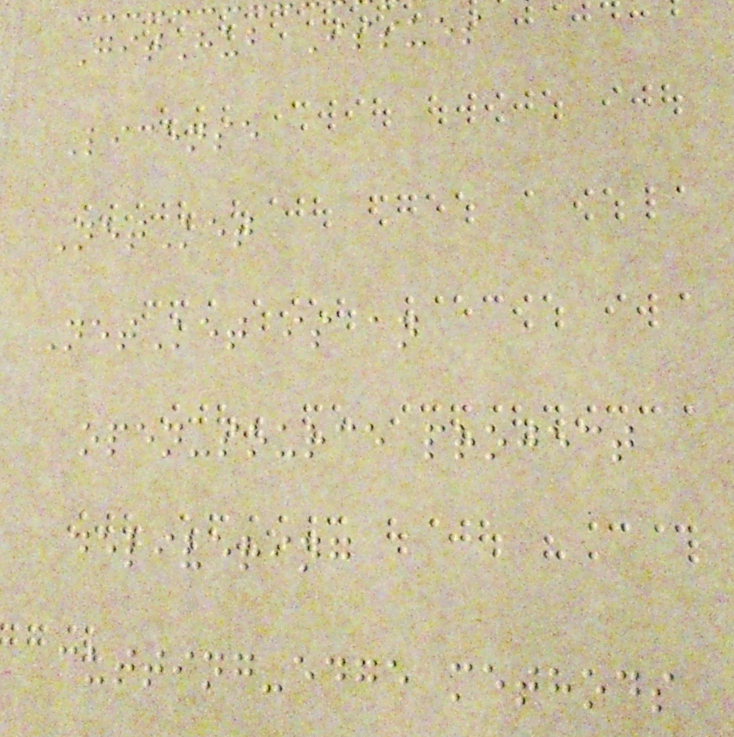GitHub Issues
License
NetKet
NetKet is an
open-source project
delivering
cutting-edge methods
